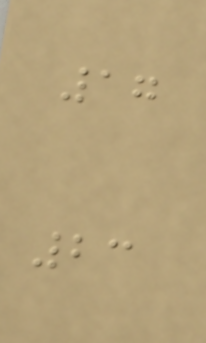17
23
